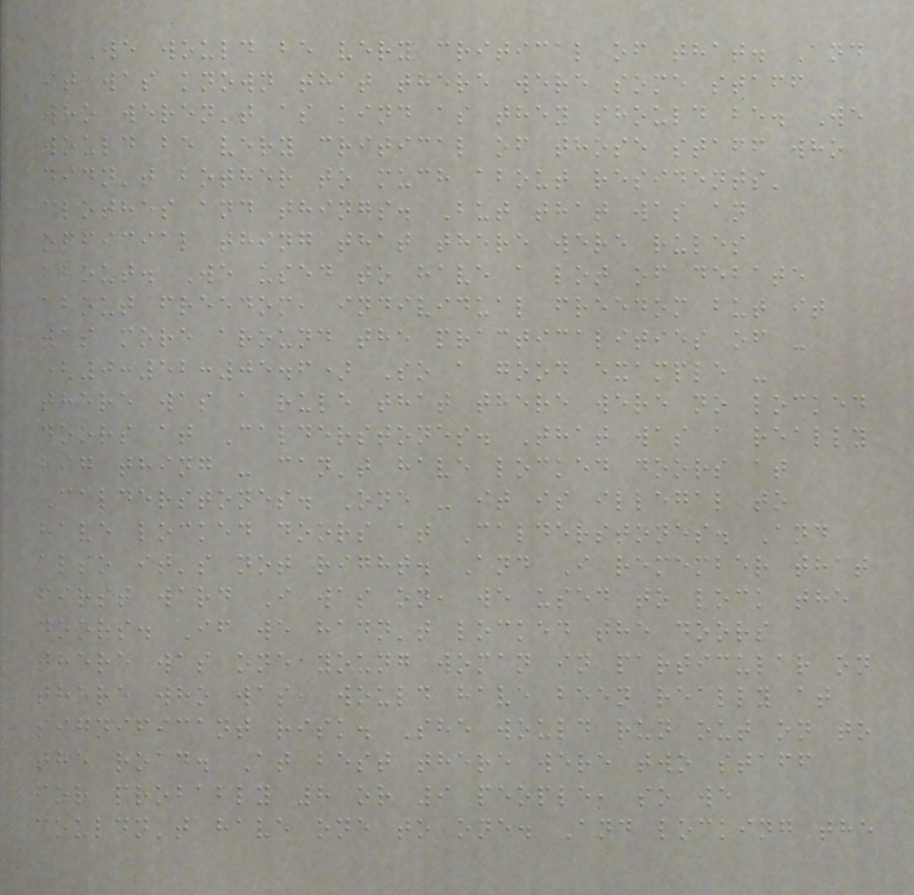We would be very critical of that. And
it was known that there were some staff
who weren't as kind as they should be. We
would be very critical of those staff who
didn't bother to much about residents'
clothes and things. But that was an
official thing that there were rules
about. We used to have a lot of debate
about freedom, individual freedom but it
was more around the practicalities of -
(0:52:05.6) So a good example -
there was a rule that there were no locked
doors at Calderstones. That was a really
big thing - can't have locked doors at
Calderstones. One - it is illegal to
have locked doors at Calderstones. And
also it's not right. And I remember that
first ward I was on, we used to lock the
doors. If we hadn't locked the doors
there was one young woman in particular on
there who was, would have been really at
significant risk. She would run out on to
the road. At best there were two staff
for probably 8 or 9 people, so we
couldn't have one to one. And locking the
